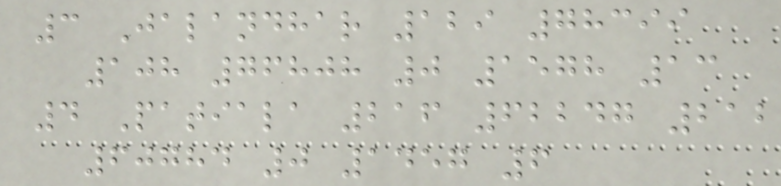3 Jalandhar 129 78399
108 76808 0 1578 13
4 Patiala 216 62247 212
60784 0 1457 6
